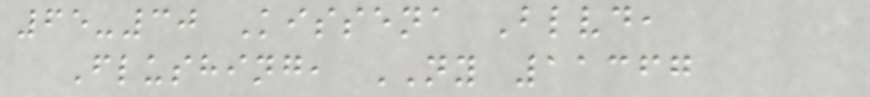65-30 Kissena Blvd,
Flushing, NY 11367
